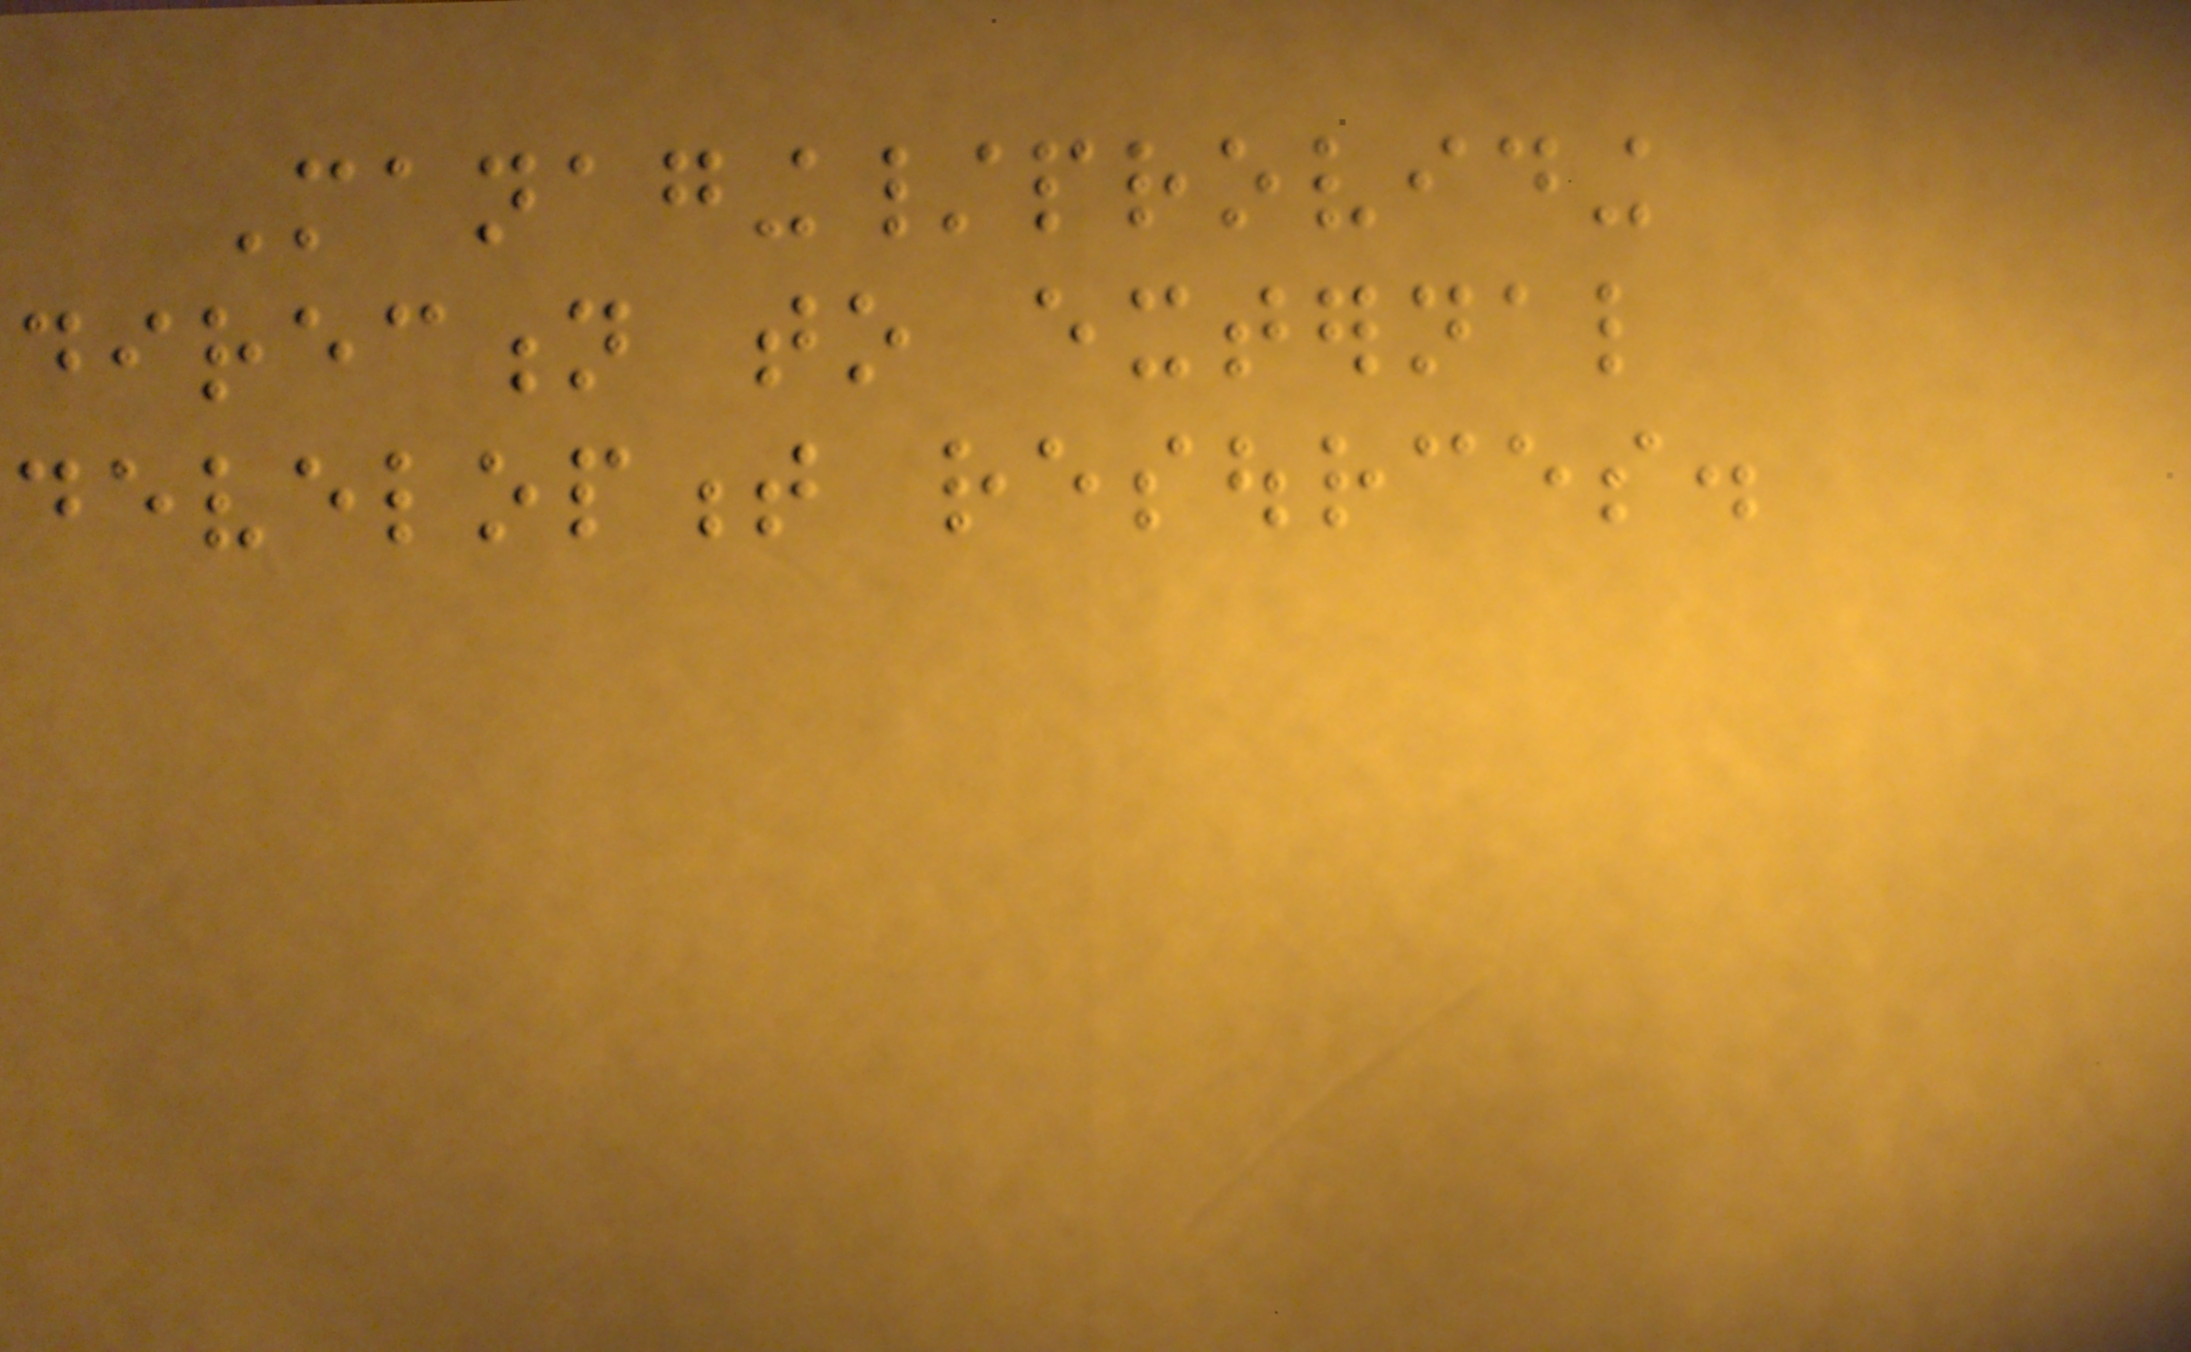Managing/providing
direction to external
development resources.
